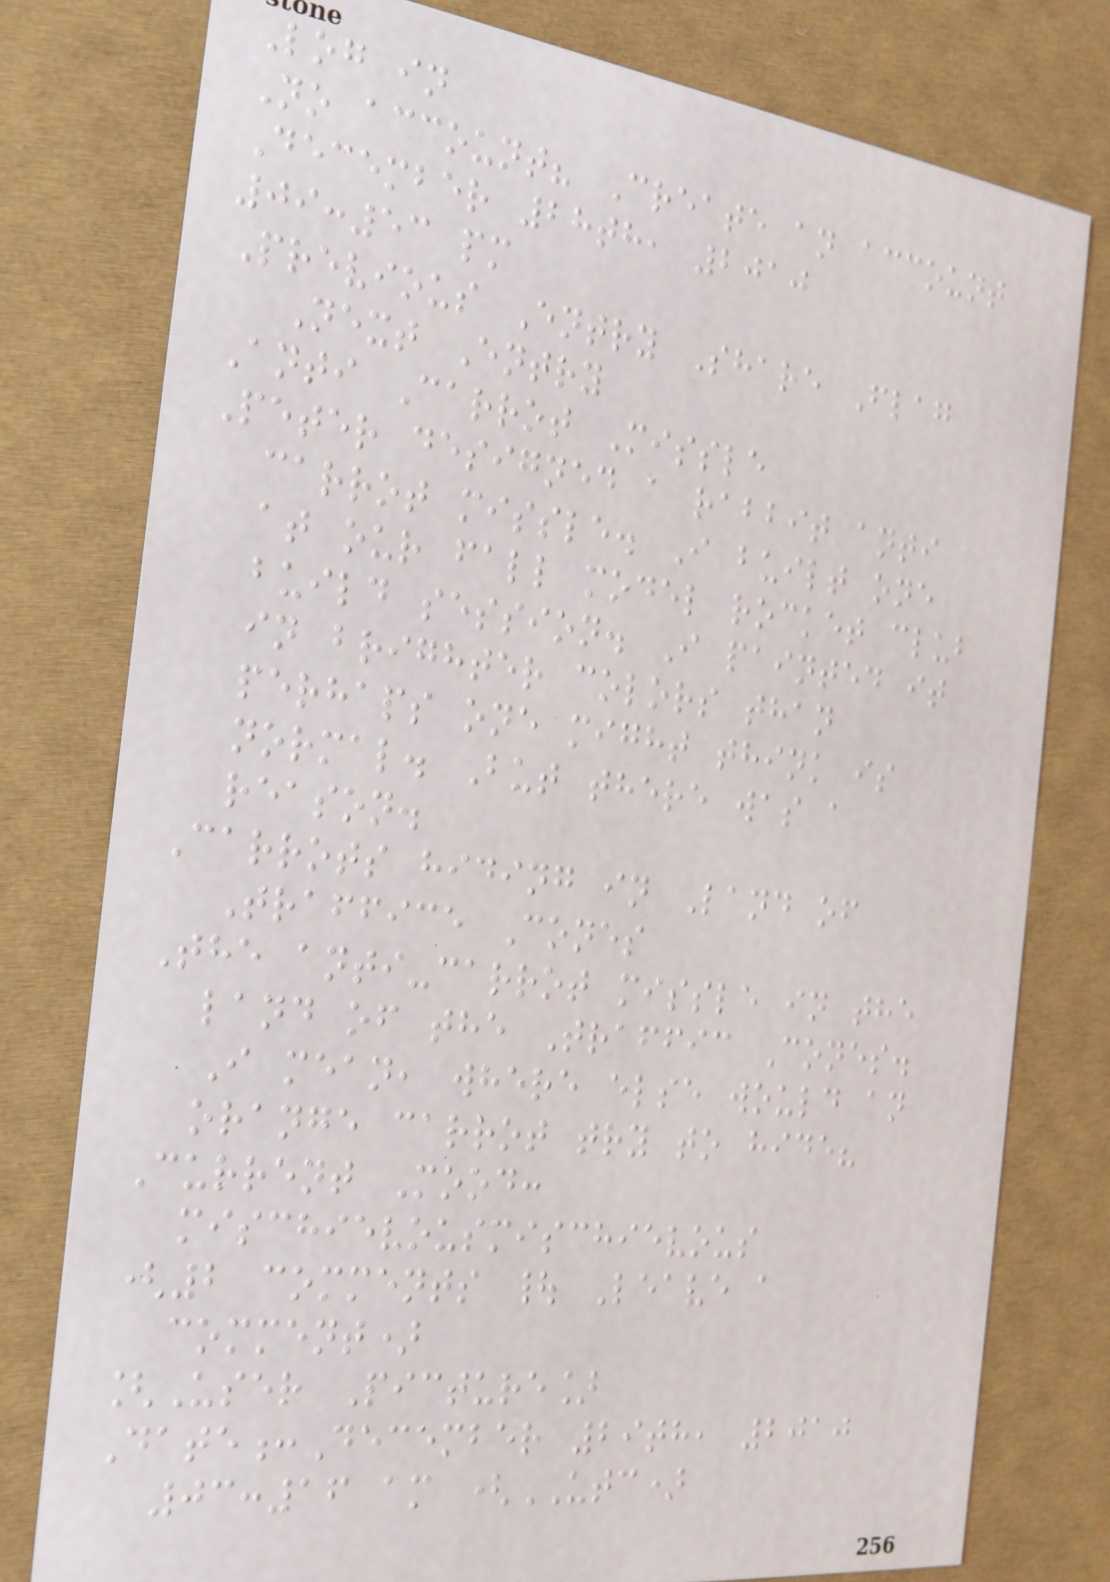Log in
No account? Create an account
December 28th, 2010
09:53 pm
Previous Entry Share Flag
Next Entry
Anti Carrot Missle
Peter designed a rabbit anti
carrot missle. I built one
at our fall model rocket club
build session. I painted it
in brighter colors than
perhaps one might think is
normal. But there was a
reason.
Carrots hiding in Land of
Traffice Cones
The anti-carrot missle in the
land of the Traffic Cones.
I mean, where else would an
orange carrot try to hide?
Current Mood:
mischievousmischievous
(2 comments | Leave a
comment)
[User Picture]
Date:December 29th, 2010
03:16 am (UTC)
